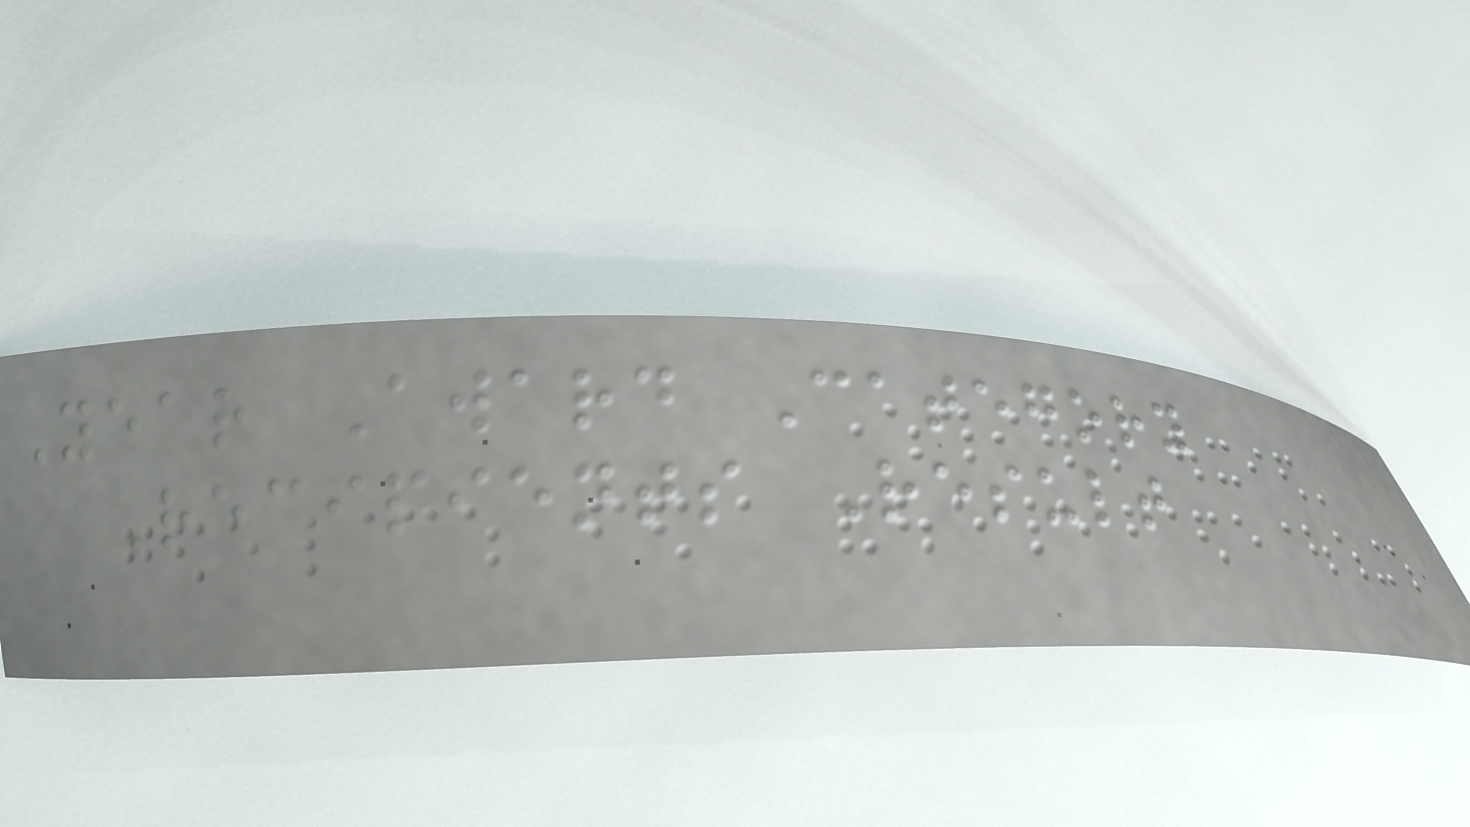Year Award Category
Recipients Result
